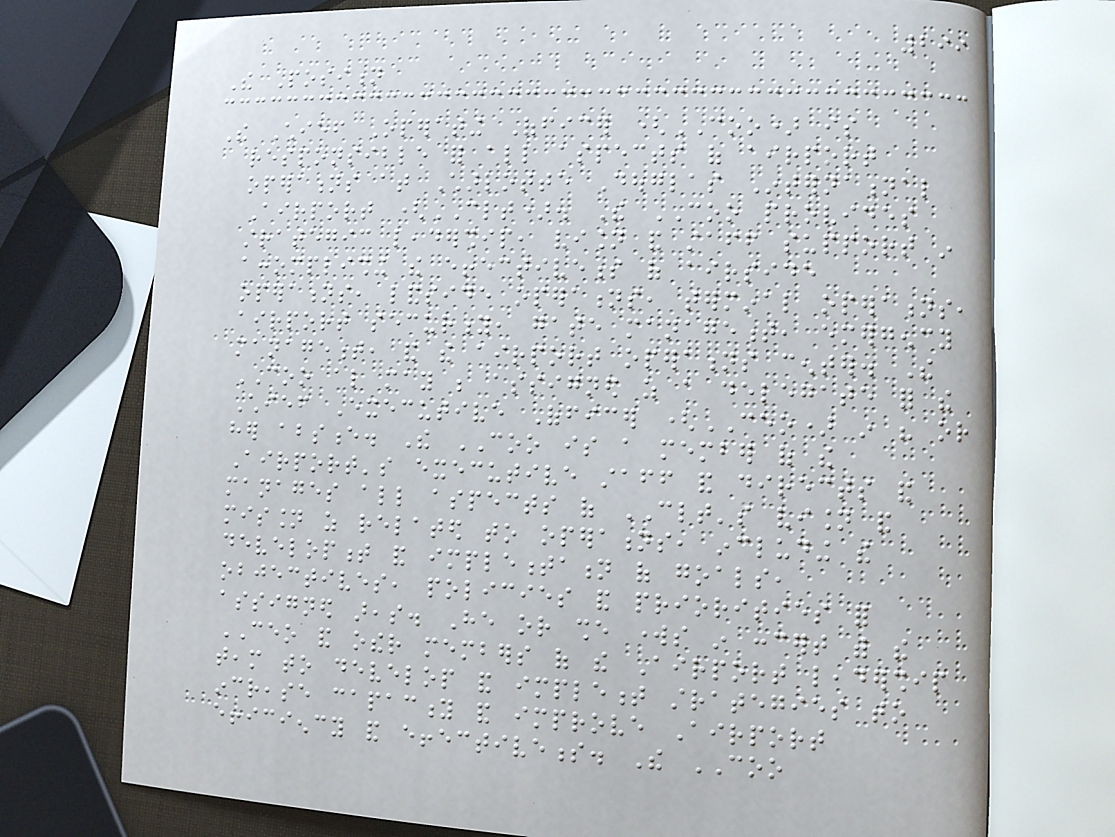299
The Position
The Chief Operating Officer (COO) is
responsible for all aspects of airport
operations at Charlotte Douglas International
Airport (CLT). The COO provides
strategic leadership, vision and staff support in
accomplishing the effectiveness of airside
operations, landside operations, terminal operations,
airport security, gate management, emergency
management, and the airport operations center. The
COO also may be assigned as a delegate for the
Chief Executive Officer (CEO) in his or
her absence. The COO is a member of the
Airport's executive staff and directs and
manages all aspects of CLT's vision and
mission as related to operations, including the
development and implementation of goals,
objectives, policies and priorities for
assigned areas. He or she works in concert with the
CEO and other members of the Airport leadership
team to develop and implement strategies to
increase capacity and improve Airport
efficiency and effectiveness. The COO
